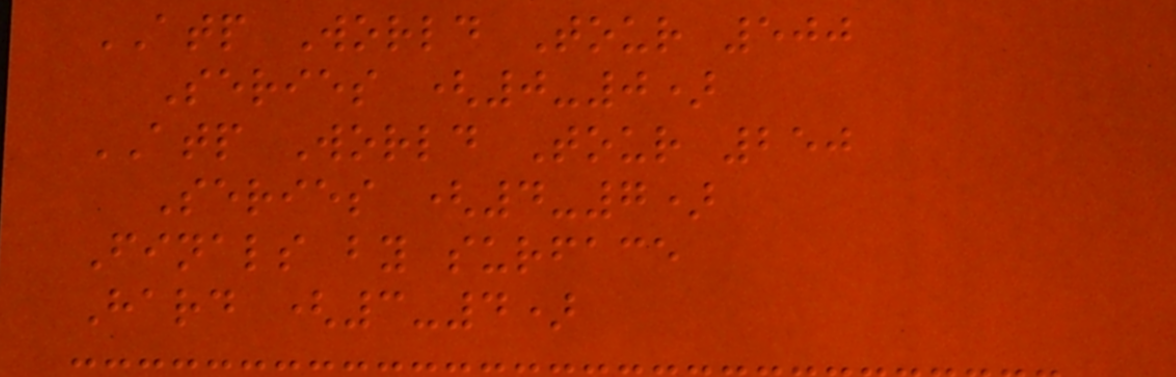ATP World Tour 500
Series (0-0)
ATP World Tour 250
Series (4-7)
Finals by surface
Hard (3-4)
